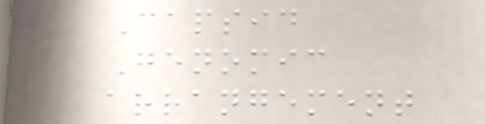Capsid
Genomic
arrangement
